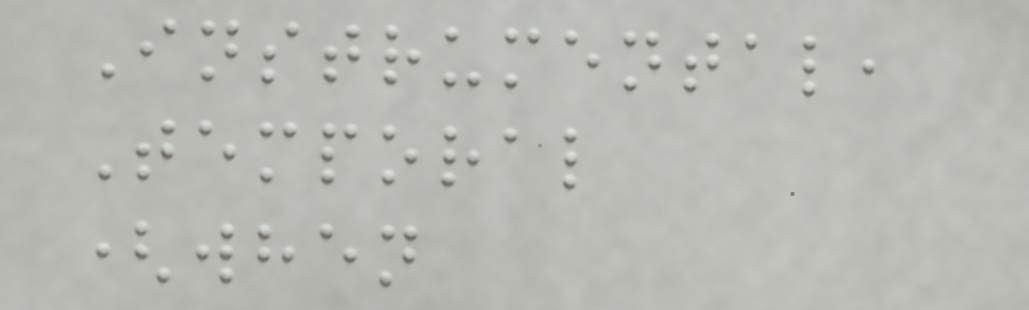Instrumental,
Temporal
(when
